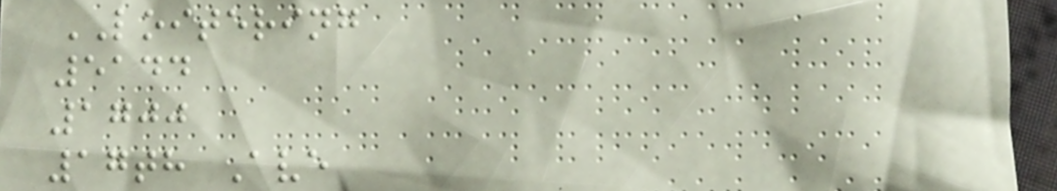LOITERING
5144
1700
17th Ave
